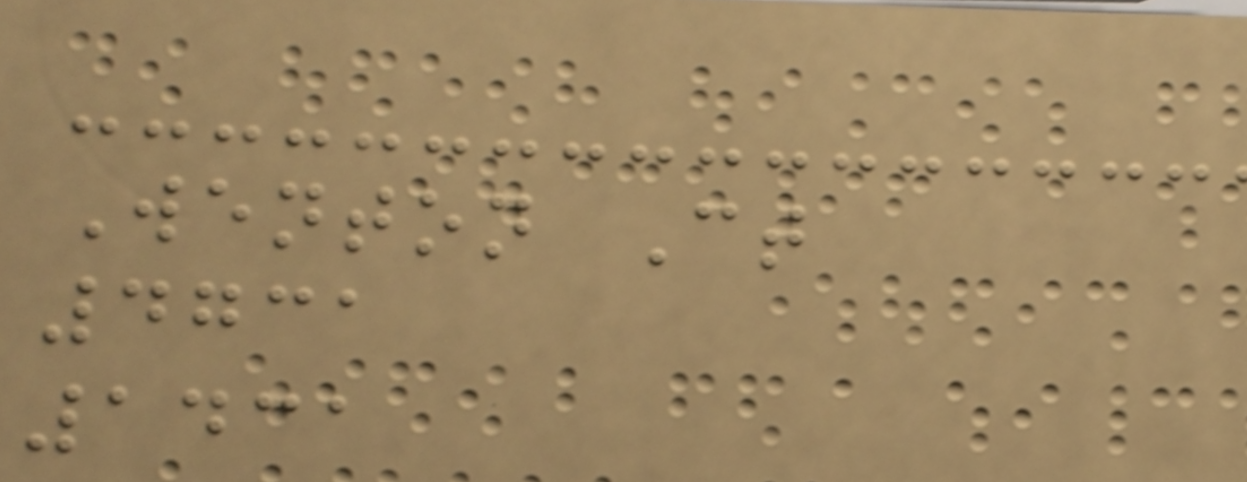Wenton Ct
4731
1431
